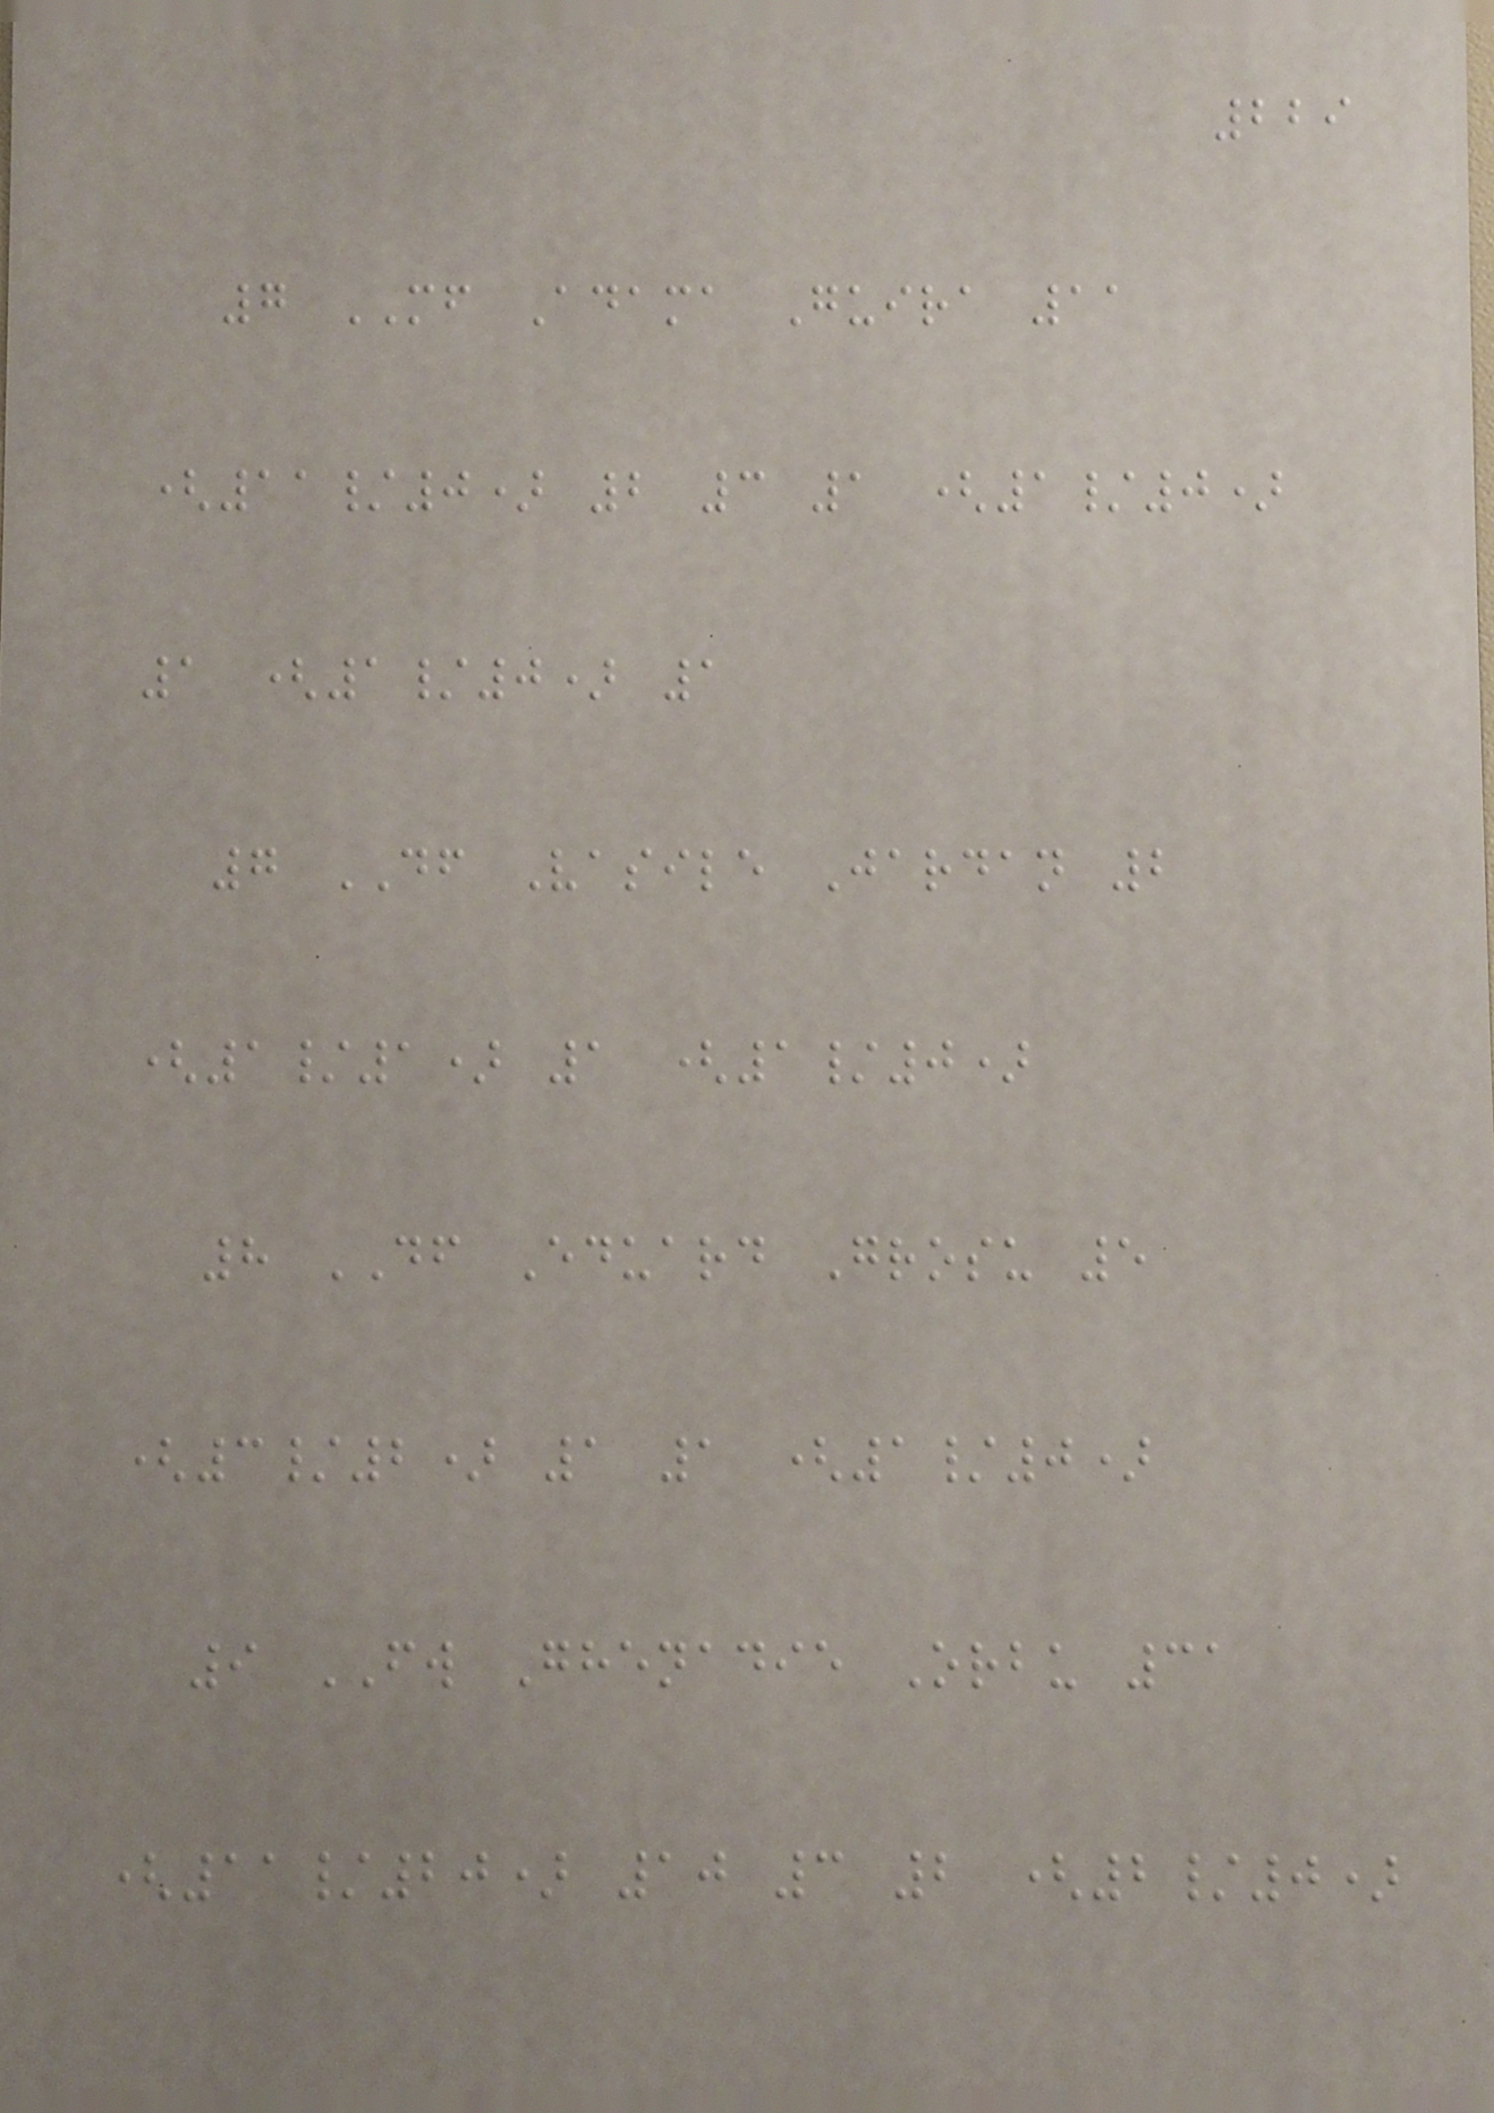229
7 MF Adama Guira 11
(11/0) 2 3 1 (1/0)
1 (1/0) 1
7 DF Vasile Jardan 2
(1/1) 1 (1/0)
8 DF Eduard Grosu 5
(3/2) 1 1 (1/0)
9 FW Ghenadie Orbu 31
(11/20) 10 3 2 (2/0)
